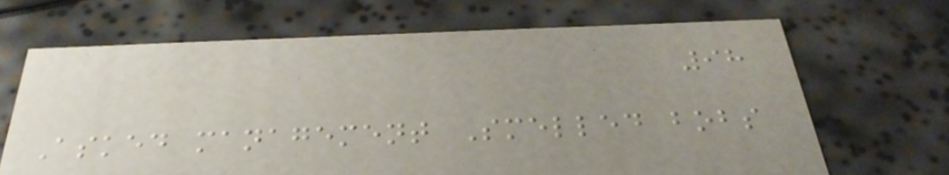98
Asked management Smelled bobs
